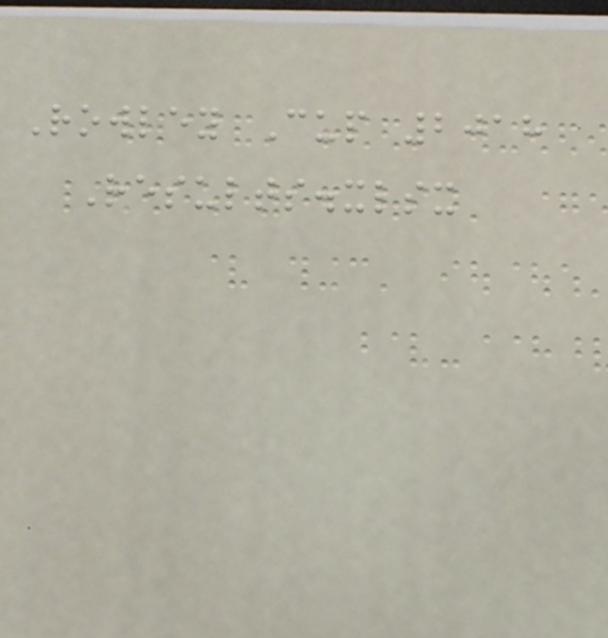Rowley Cup 2018
Results.xlsx
